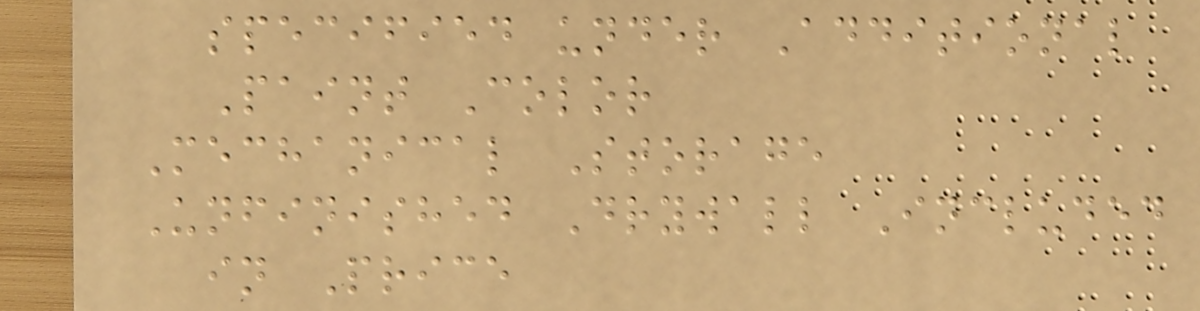specified under Additional
Paint Color
Mechanical Storage
Unfinished Drywall Included
in Price
